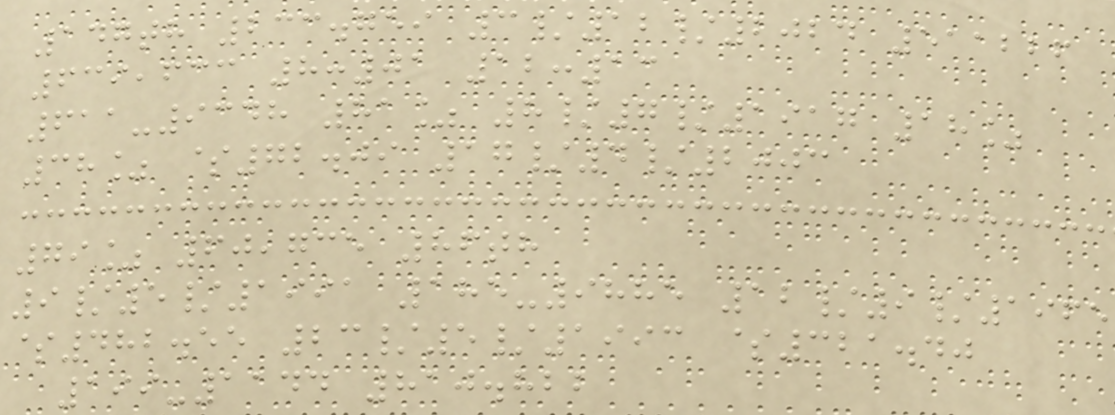147th 233.759 3/12/2024 511226
639,633 8:01 12:13
611-9348 81% 8/7/1917 18%
38% $72.09 17/4/2003
79% 60,735 86th
9/5/1991 185-9885 12/9/1965
$482.55 23/5/1993 $321.40
199-1144 810.822
